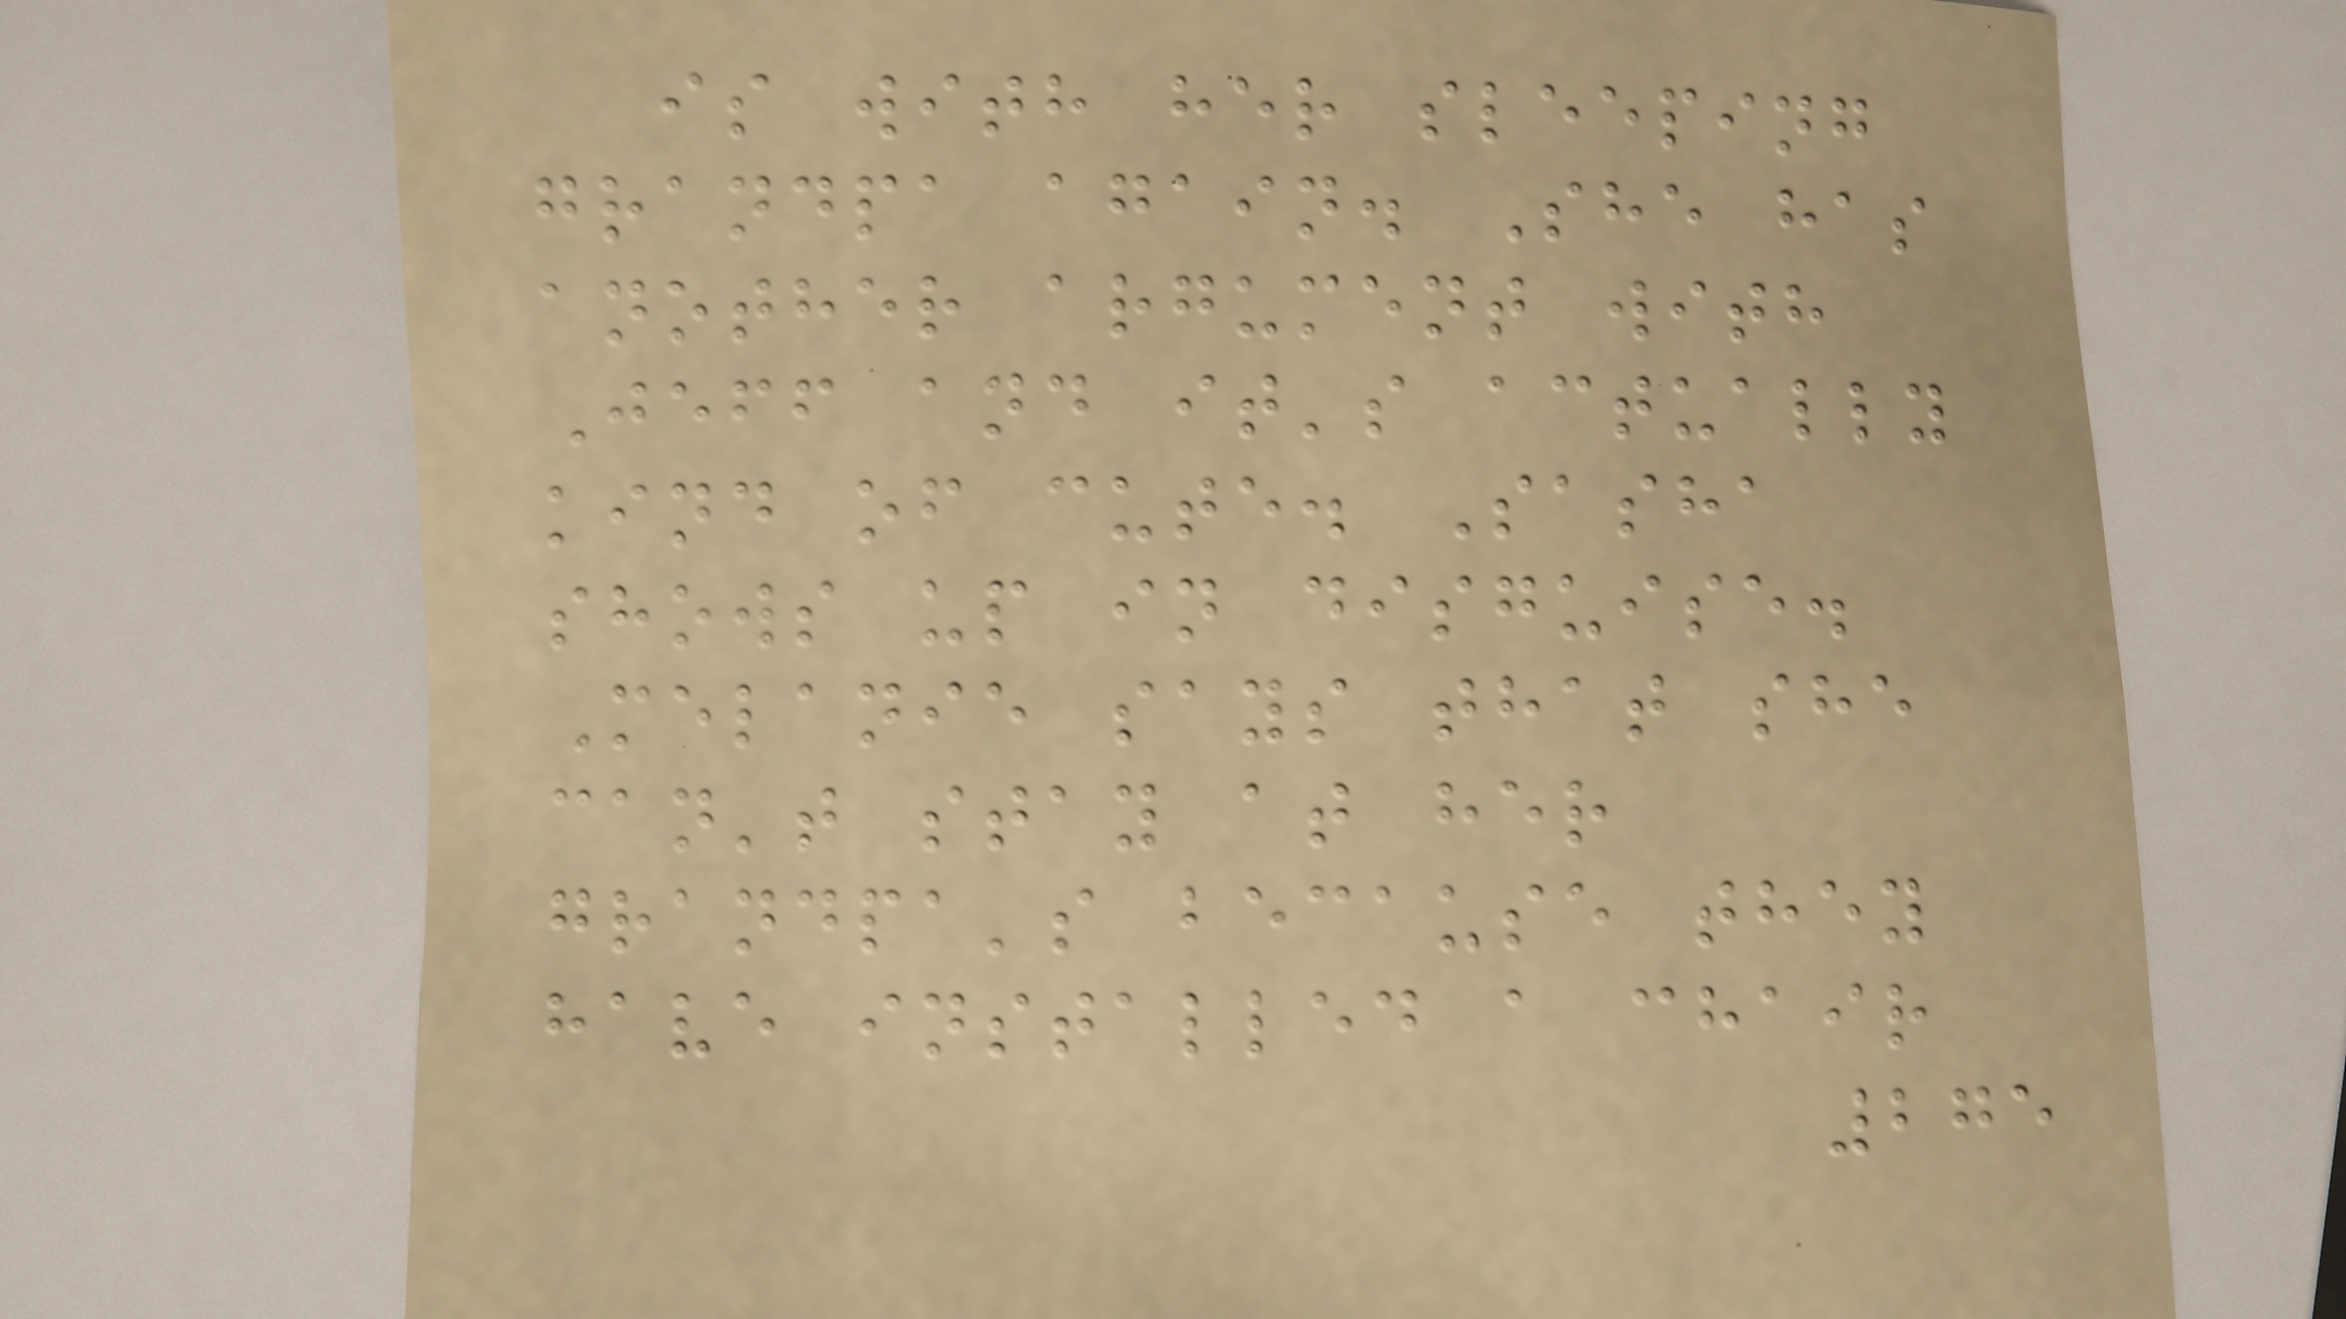is with her sleeping
grandpa again. She has
another argument with
Jeff and it's actually
kind of cute. Sasha
shows up in disguise.
Melanie says that she
can't stay at her
grandpa's because they
have installed a chair
275
